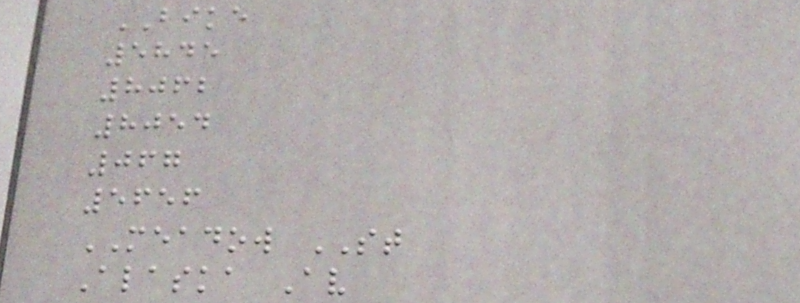BIKE
5845
8062
8054
067
5656
MEADOW ST
Alaska Av
